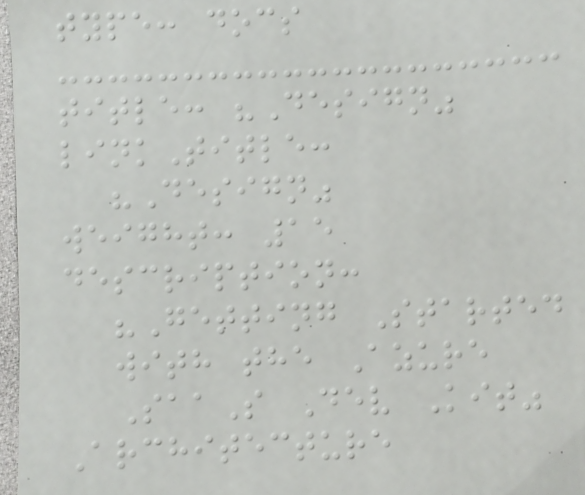type: docs
title: "Design"
linkTitle:
"Design"
weight: 15
description:
"Getting Started
with the Azure
SaaS Dev Kit"
Architecture
